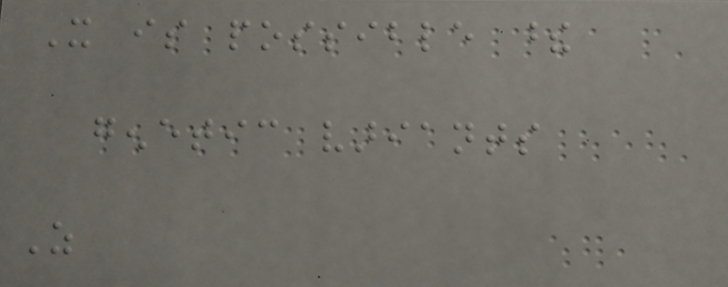It is possible these
genetic variants
As
